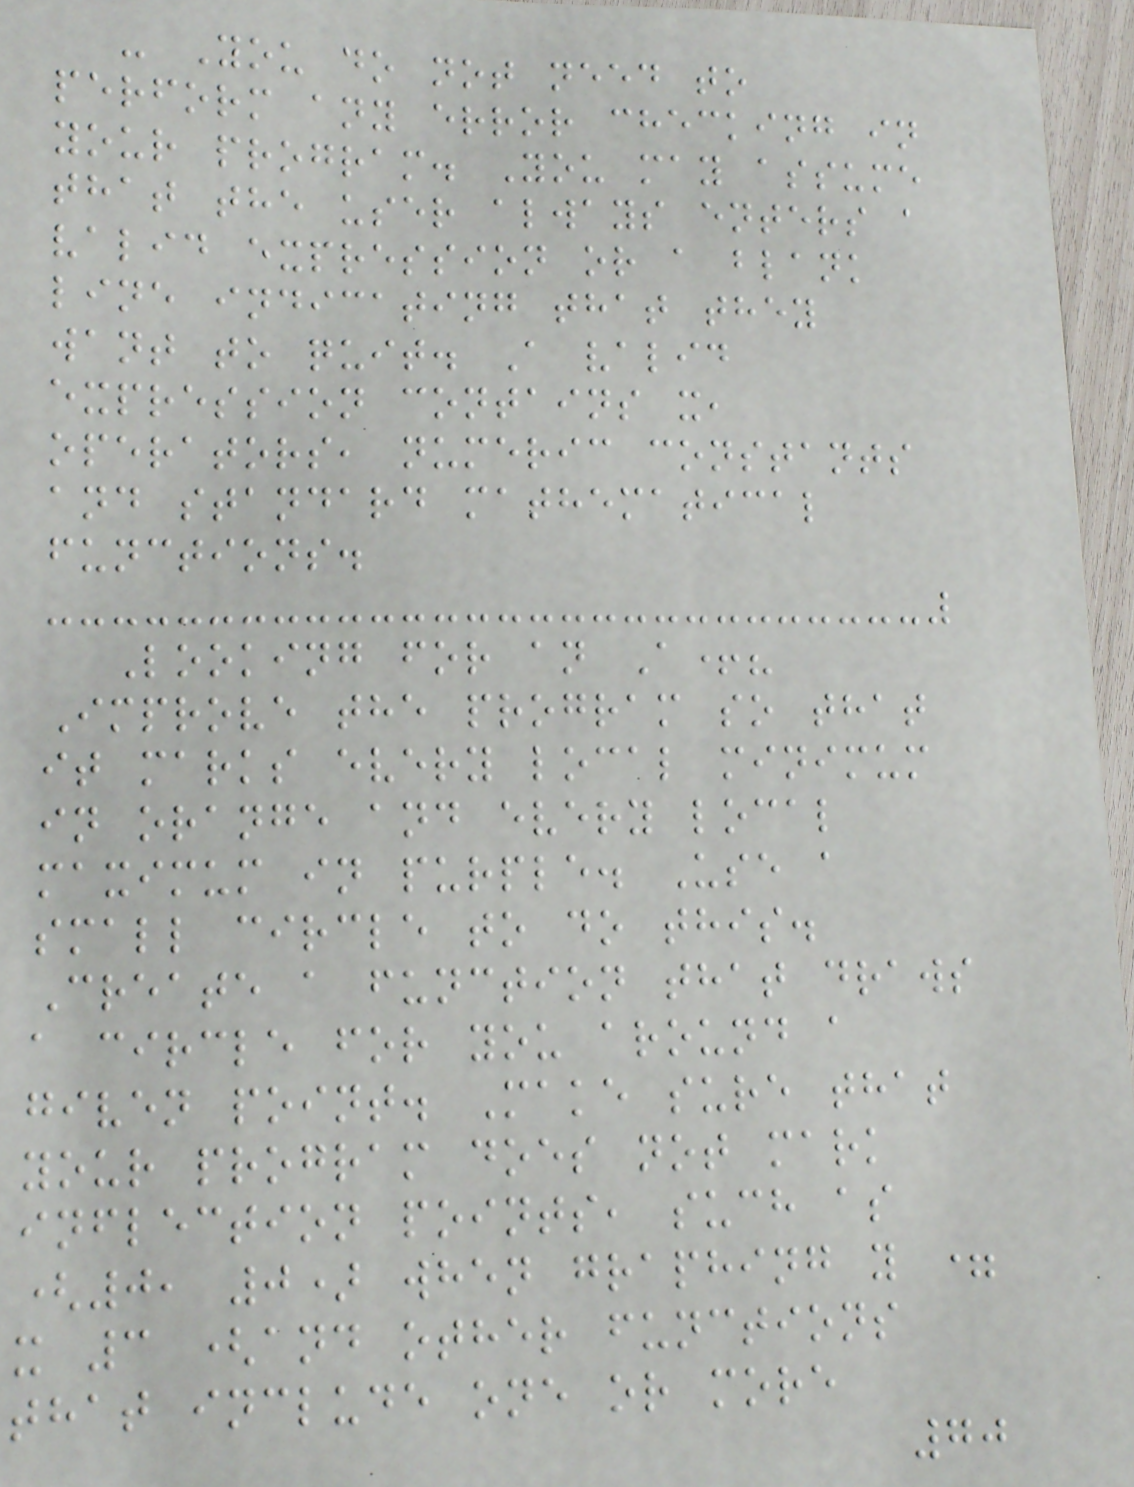- You do not need to
perform any error checking in
your program. You may assume
that the user always enters a
valid expression or a blank
line indicating that they
want to quit. A valid
expression contains x,
operators, numeric constants
and standard mathematical
functions.
Looking for an A+?
Improve the program so that
it marks every local minimum
in orange and every local
maximum in purple. Use a
small circle to do this.
Create a function that draws
a circle for you around a
given point. Make sure that
your program does not mark
inflection points, such as
(0, 0) when graphing y =
x 3 (and other functions
that include one or more
70
